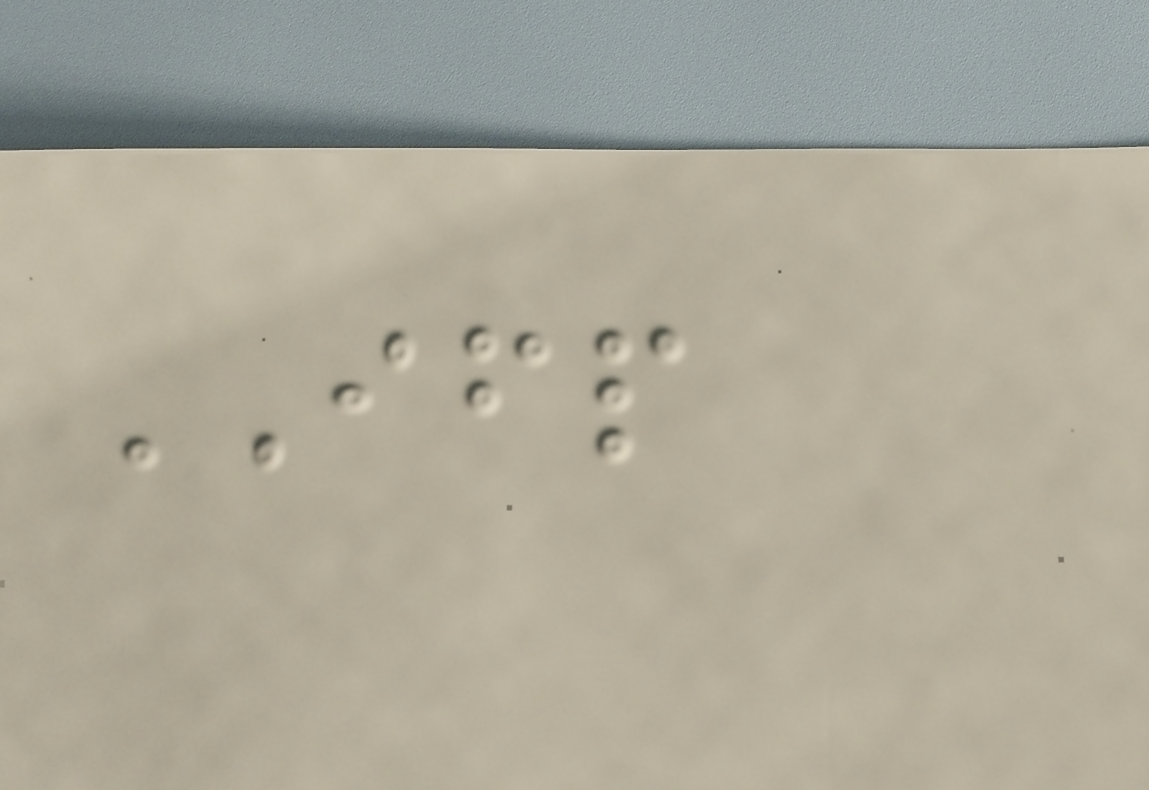IFP
